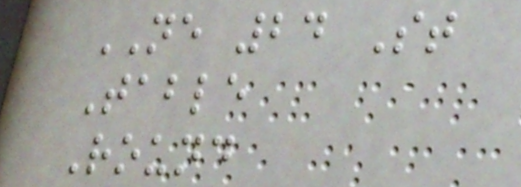NE 24 St
Table
Round
